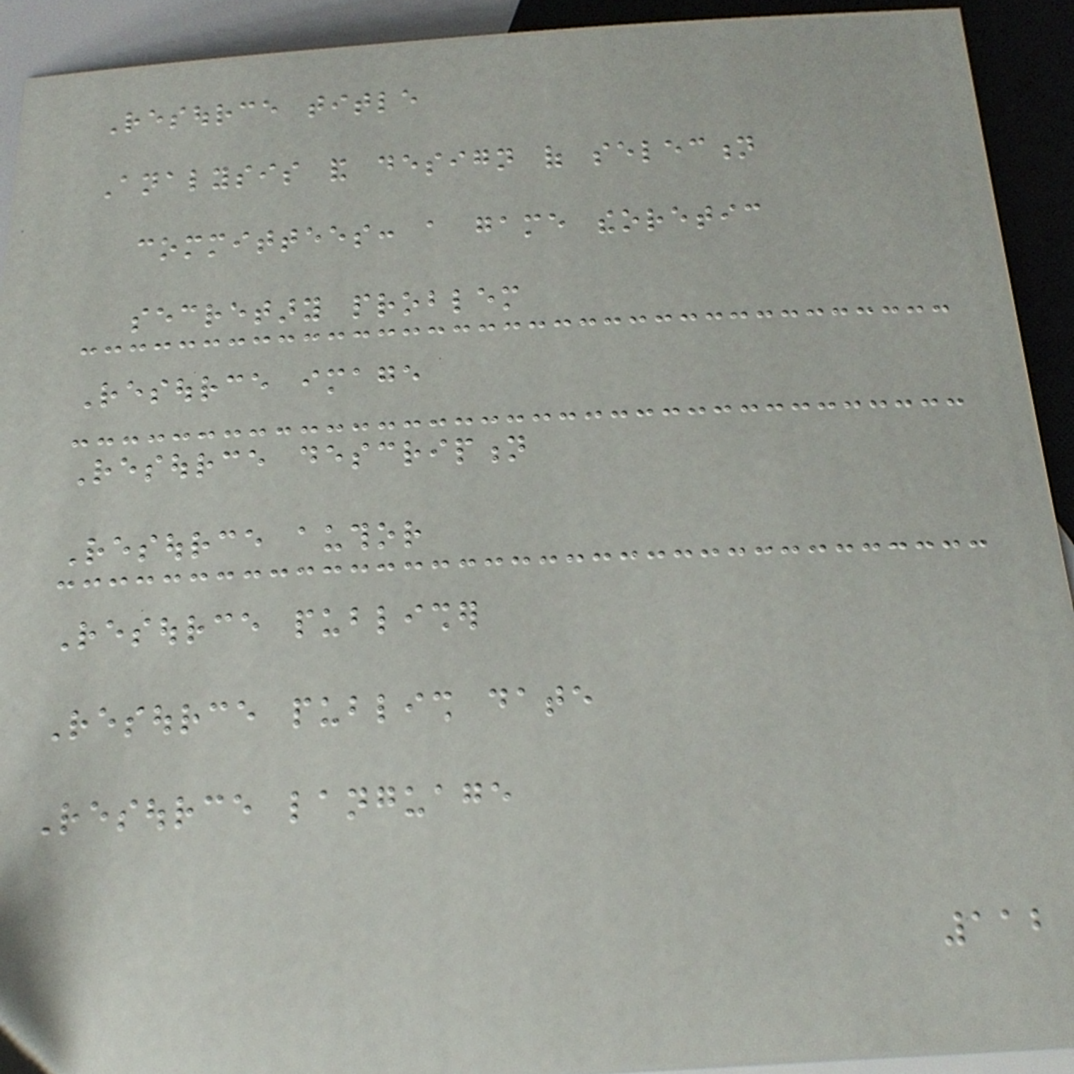Resource title
Analysis and design of selection
committees: a game theoretic
secretary problem
Resource image
Resource description
Resource author
Resource publisher
Resource publish date
Resource language
112
